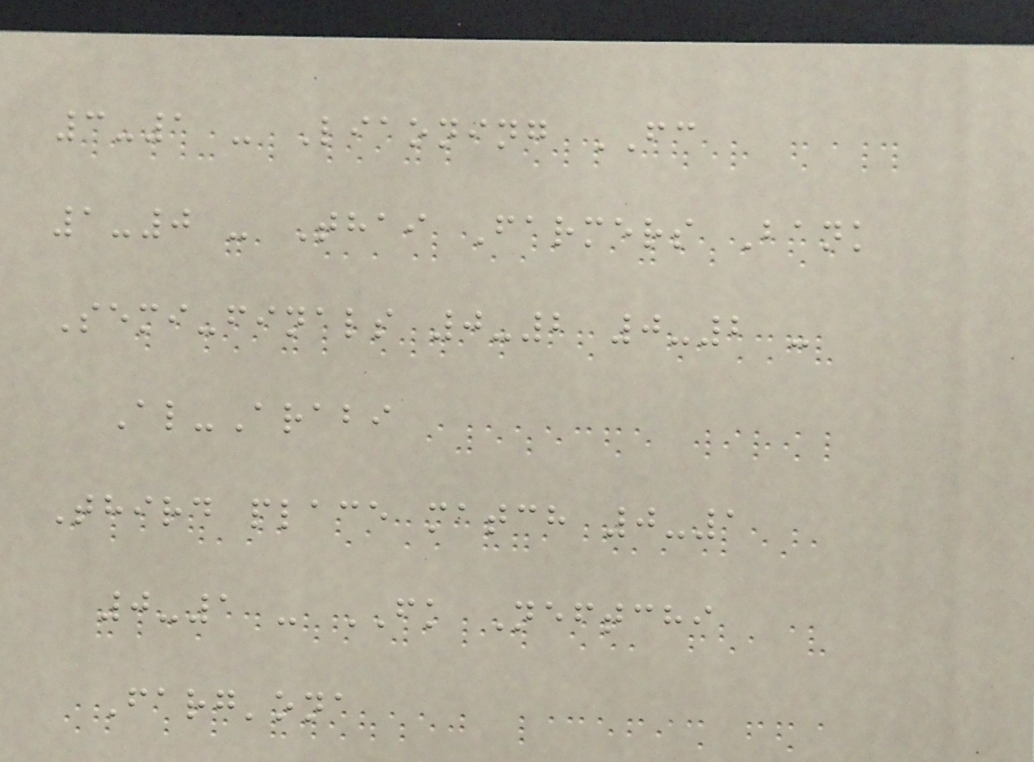3-1 - Liaoning FC
1-0 - Thai Farmers Bank
Semi-finals 0-2 0-2 -
Al-Arabi
Third place match 0-1
0-1 - FK Neftchi
Farg'ona
